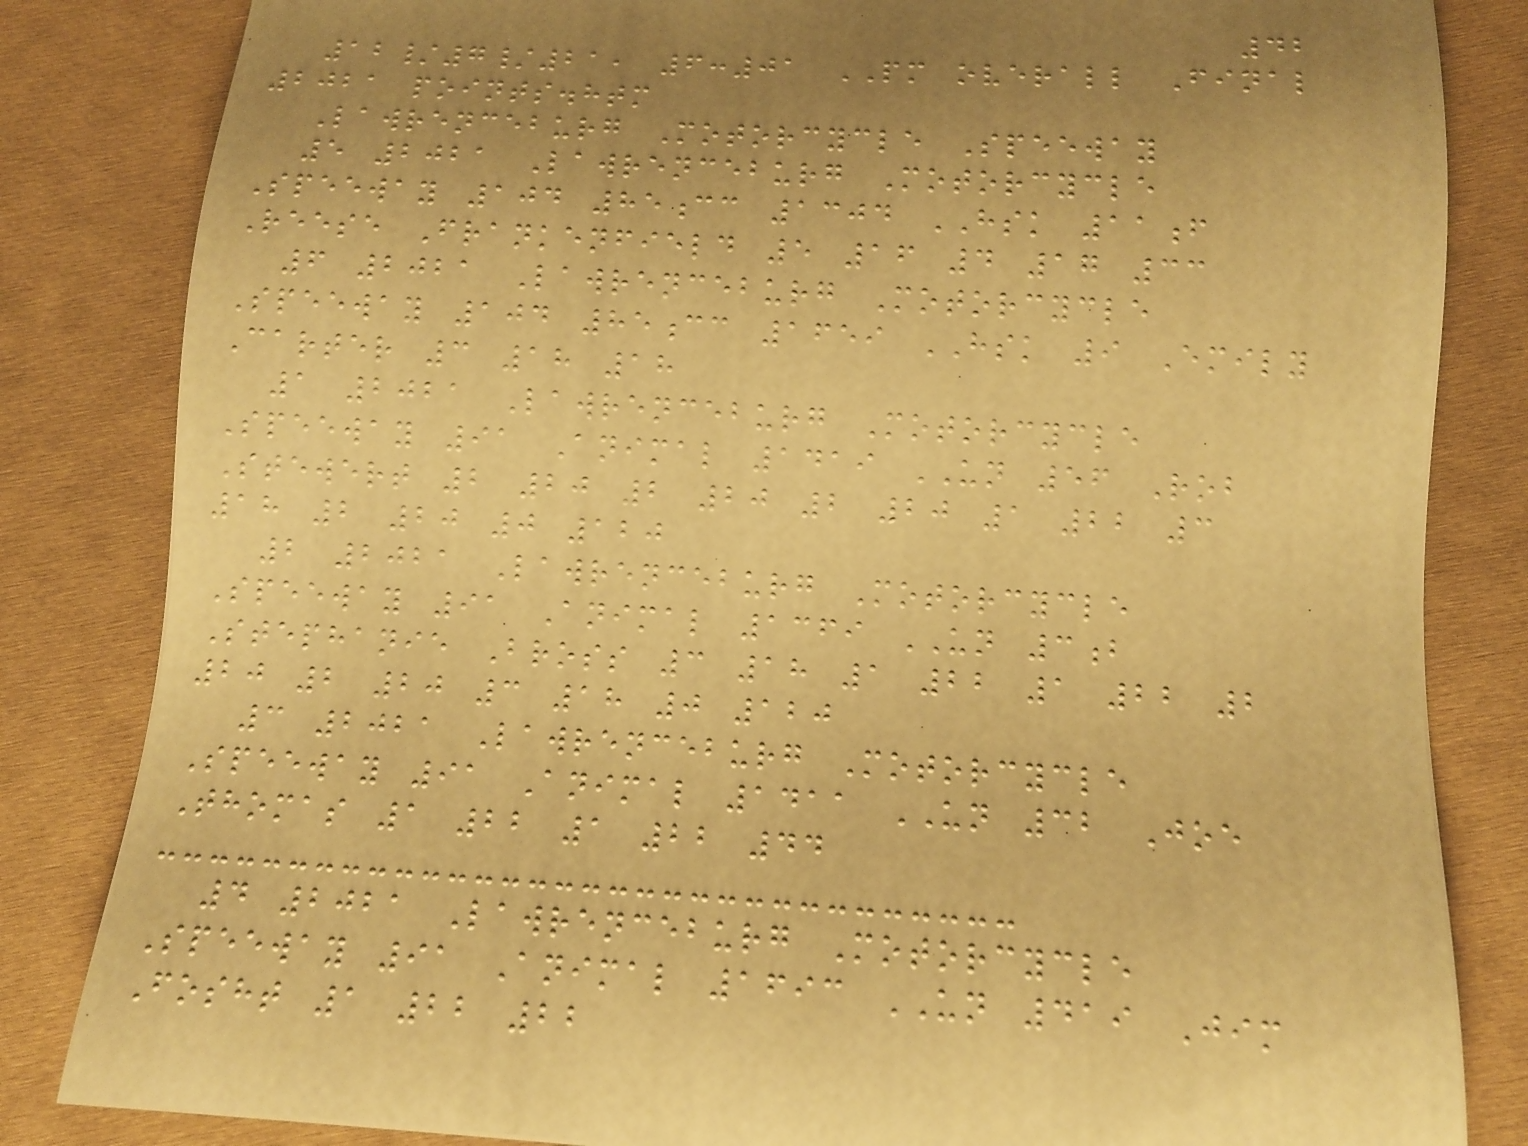42
12/7/21, 6:01 PM overall Final
2021 points.htm
Lawrenceburg Motorcycle Speeway
5 2021 Lawrenceburg Motorcycle
Speeway 104 85cc 1304 HSK 11f
Reese Frankenfield 5 16 4 17 33
6 2021 Lawrenceburg Motorcycle
Speeway 104 85cc 1659 HSK 9 Emily
Carter 3 18 18
1 2021 Lawrenceburg Motorcycle
Speeway 91 Animal 1419 UN 56 Rob
Stewert 2 20 2 20 2 20 1 22 3
18 2 20 0 120
2 2021 Lawrenceburg Motorcycle
Speeway 91 Animal 1369 UN 3b
Stephanie Bross 3 18 1 22 1 22 2
20 2 20 3 18 0 120
3 2021 Lawrenceburg Motorcycle
Speeway 91 Animal 1411 UN 32 Joe
Thomas 1 22 1 22 44
4 2021 Lawrenceburg Motorcycle
Speeway 91 Animal 1693 UN 419 Jim
Fosht 1 22 22
